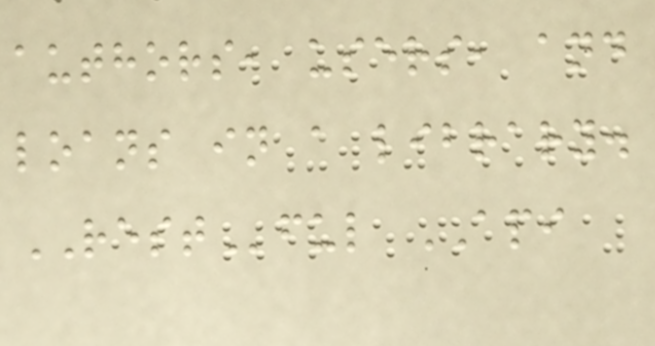authors, users, and
loans in a library.
RESTful API
